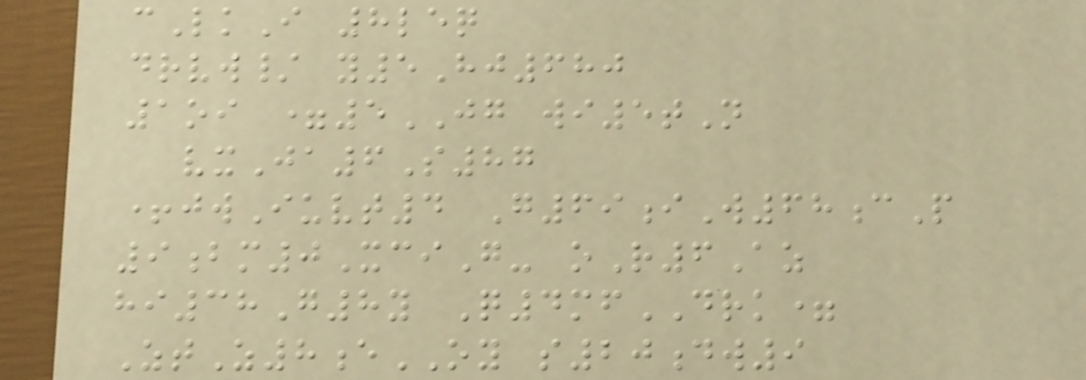cLkI 8leq
drvw/ y5Hj680
1oi =5JG wi5tN
vxJa6S87
+jwIuvt4 G69iW68cP
9bm0XciG- oR6Az
hi38G8y Q4mfDRK=
ZtZ8eOY s20dw9
